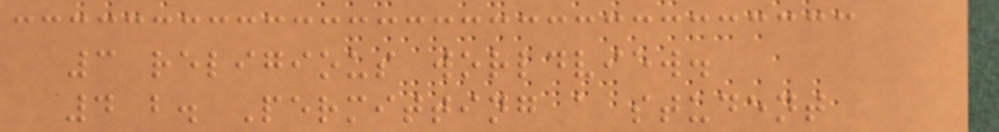3 religious worldview.
4 b. Permitting a student
